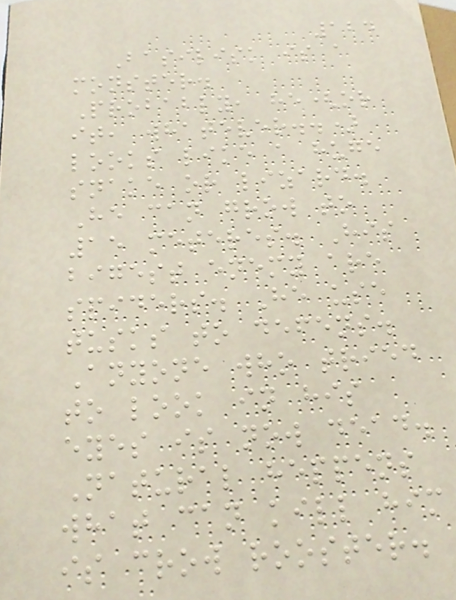124
Basilisk is a
monster.
Probably, he(or
it, whatever..)
looks like a huge
snake or lizard.
He can grow to
15 meteres. His
bigest enemy are
spiders. He use
tusks to defens.
Anyone who tried
to look in his
eyes is now dead.
Natural heppens
what can kill him
is crow rooster.
